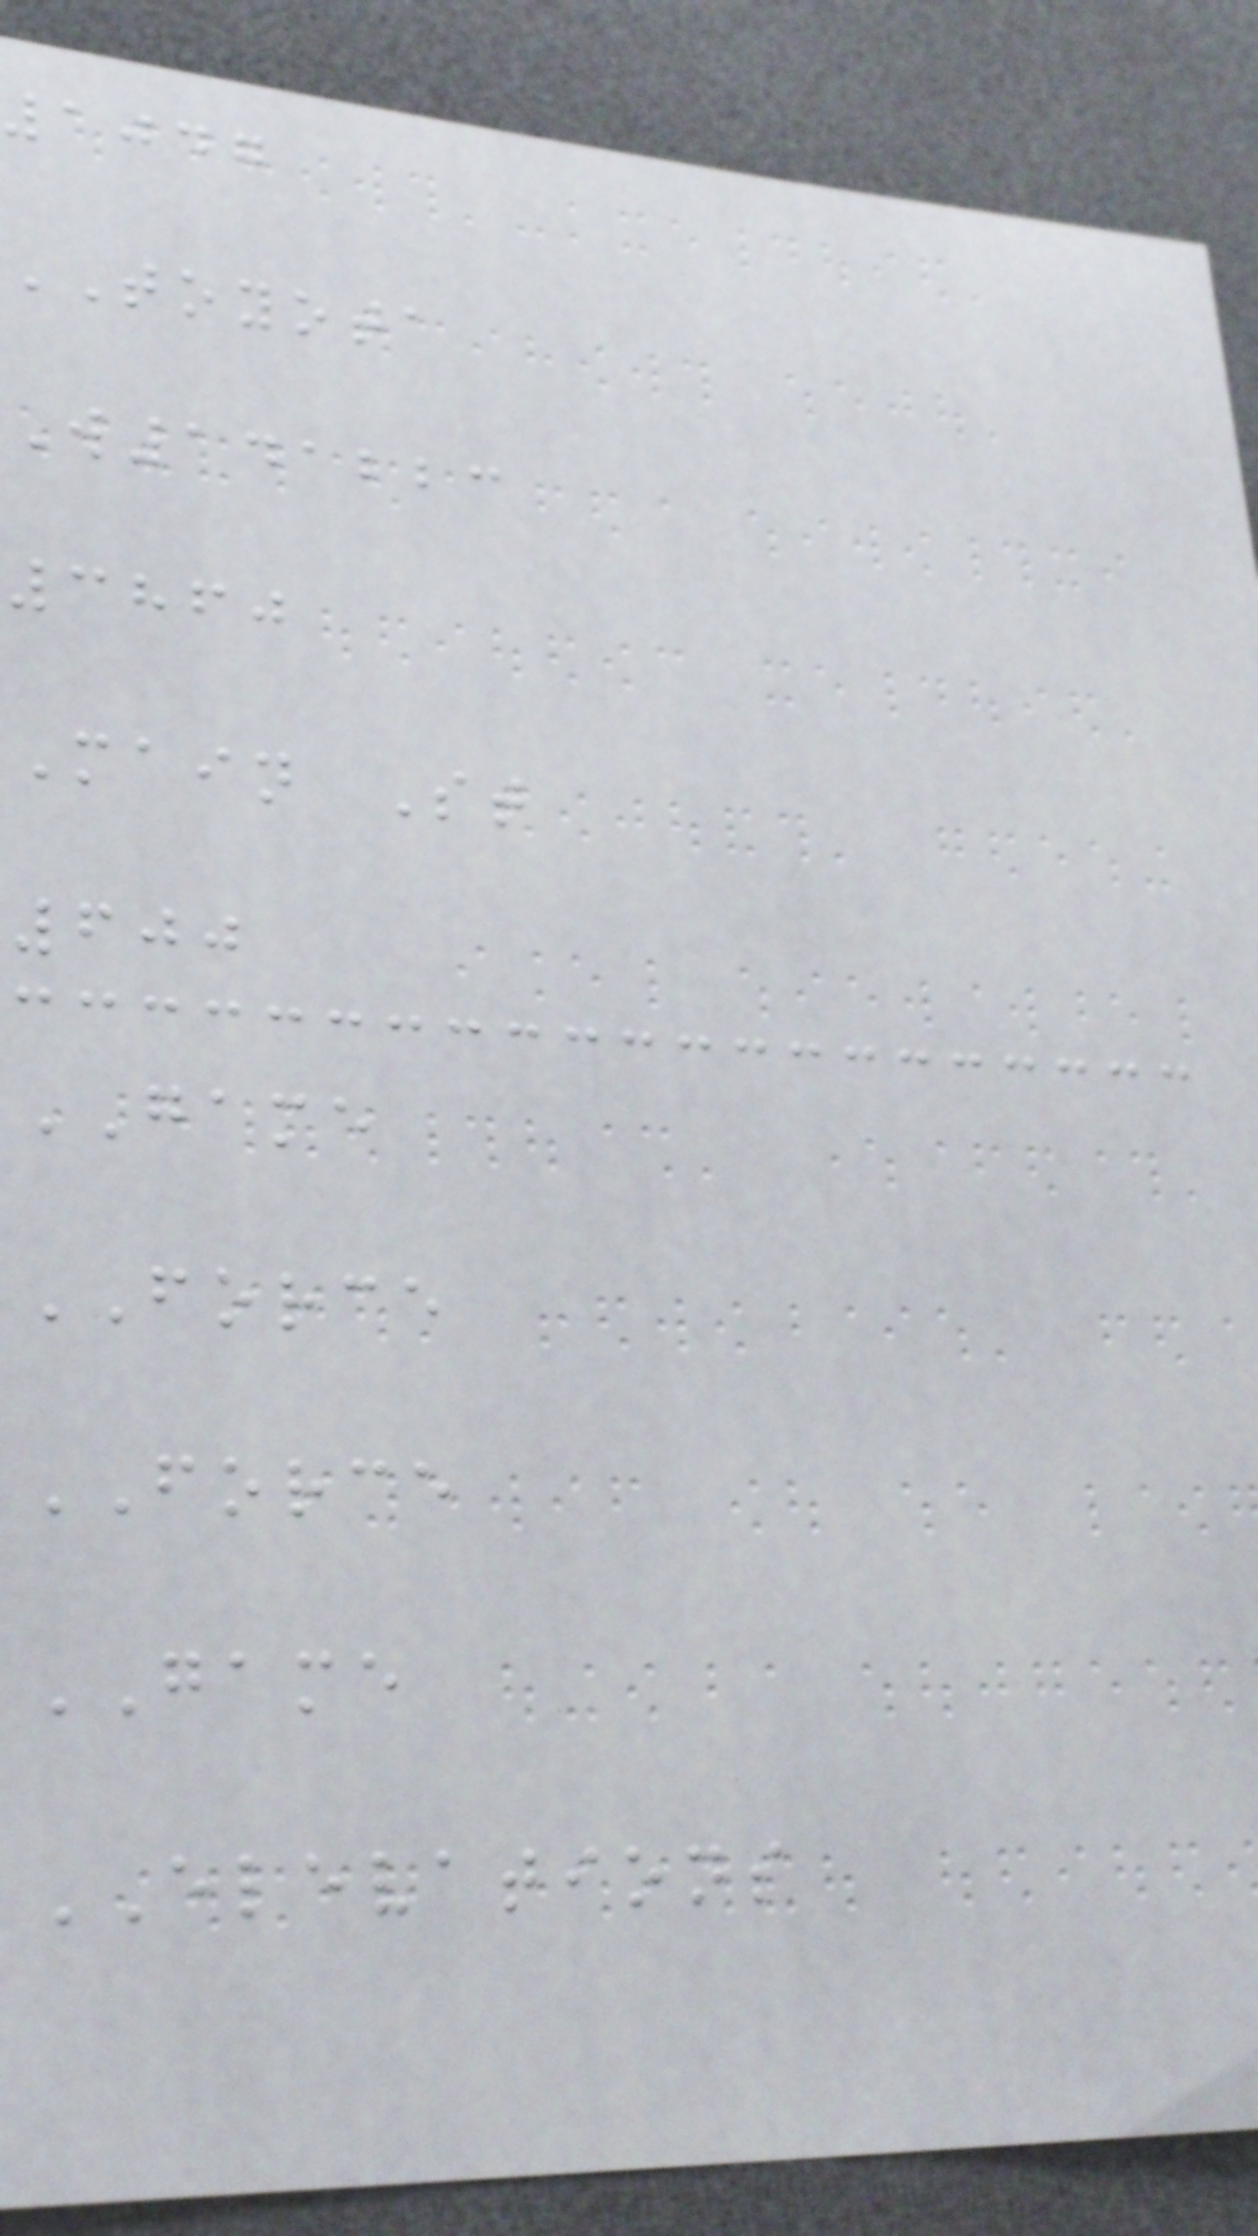1047
TOYOTA
W141223
3860
Main St
600
GAME
FORCE
FORCE
GAME
ELEVATIONS
